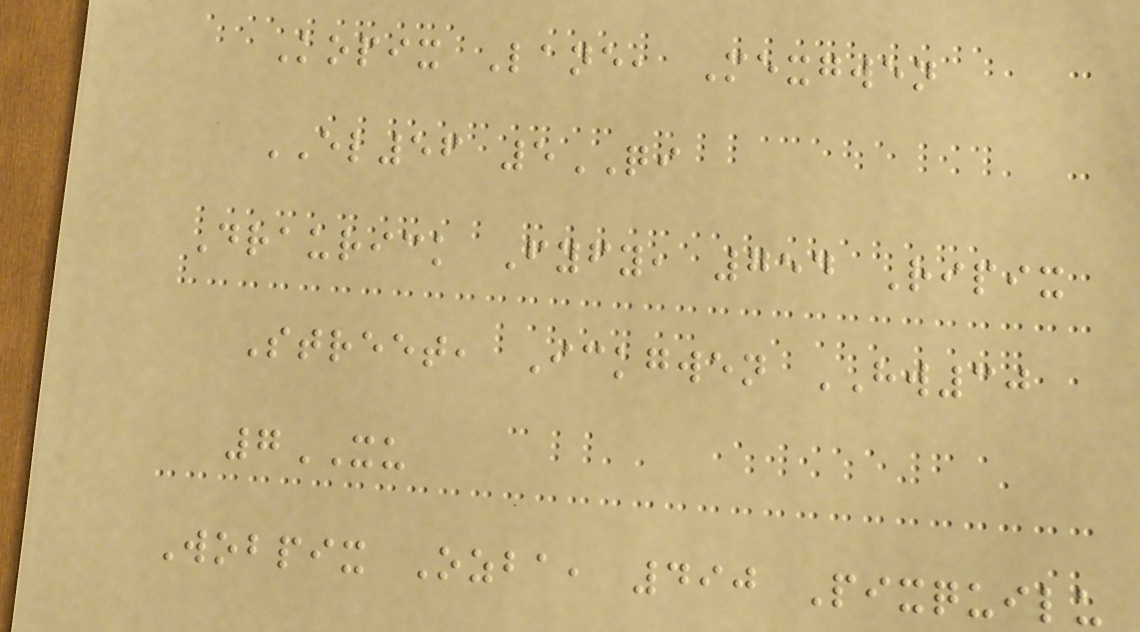Kopix Lane, Mexgwen
EL56 5QI
Draurick Fyfy, 754 Ripix
Street, Ickgwen HW30
7XU
Wobpix Ozba, 490 Pixquilu
